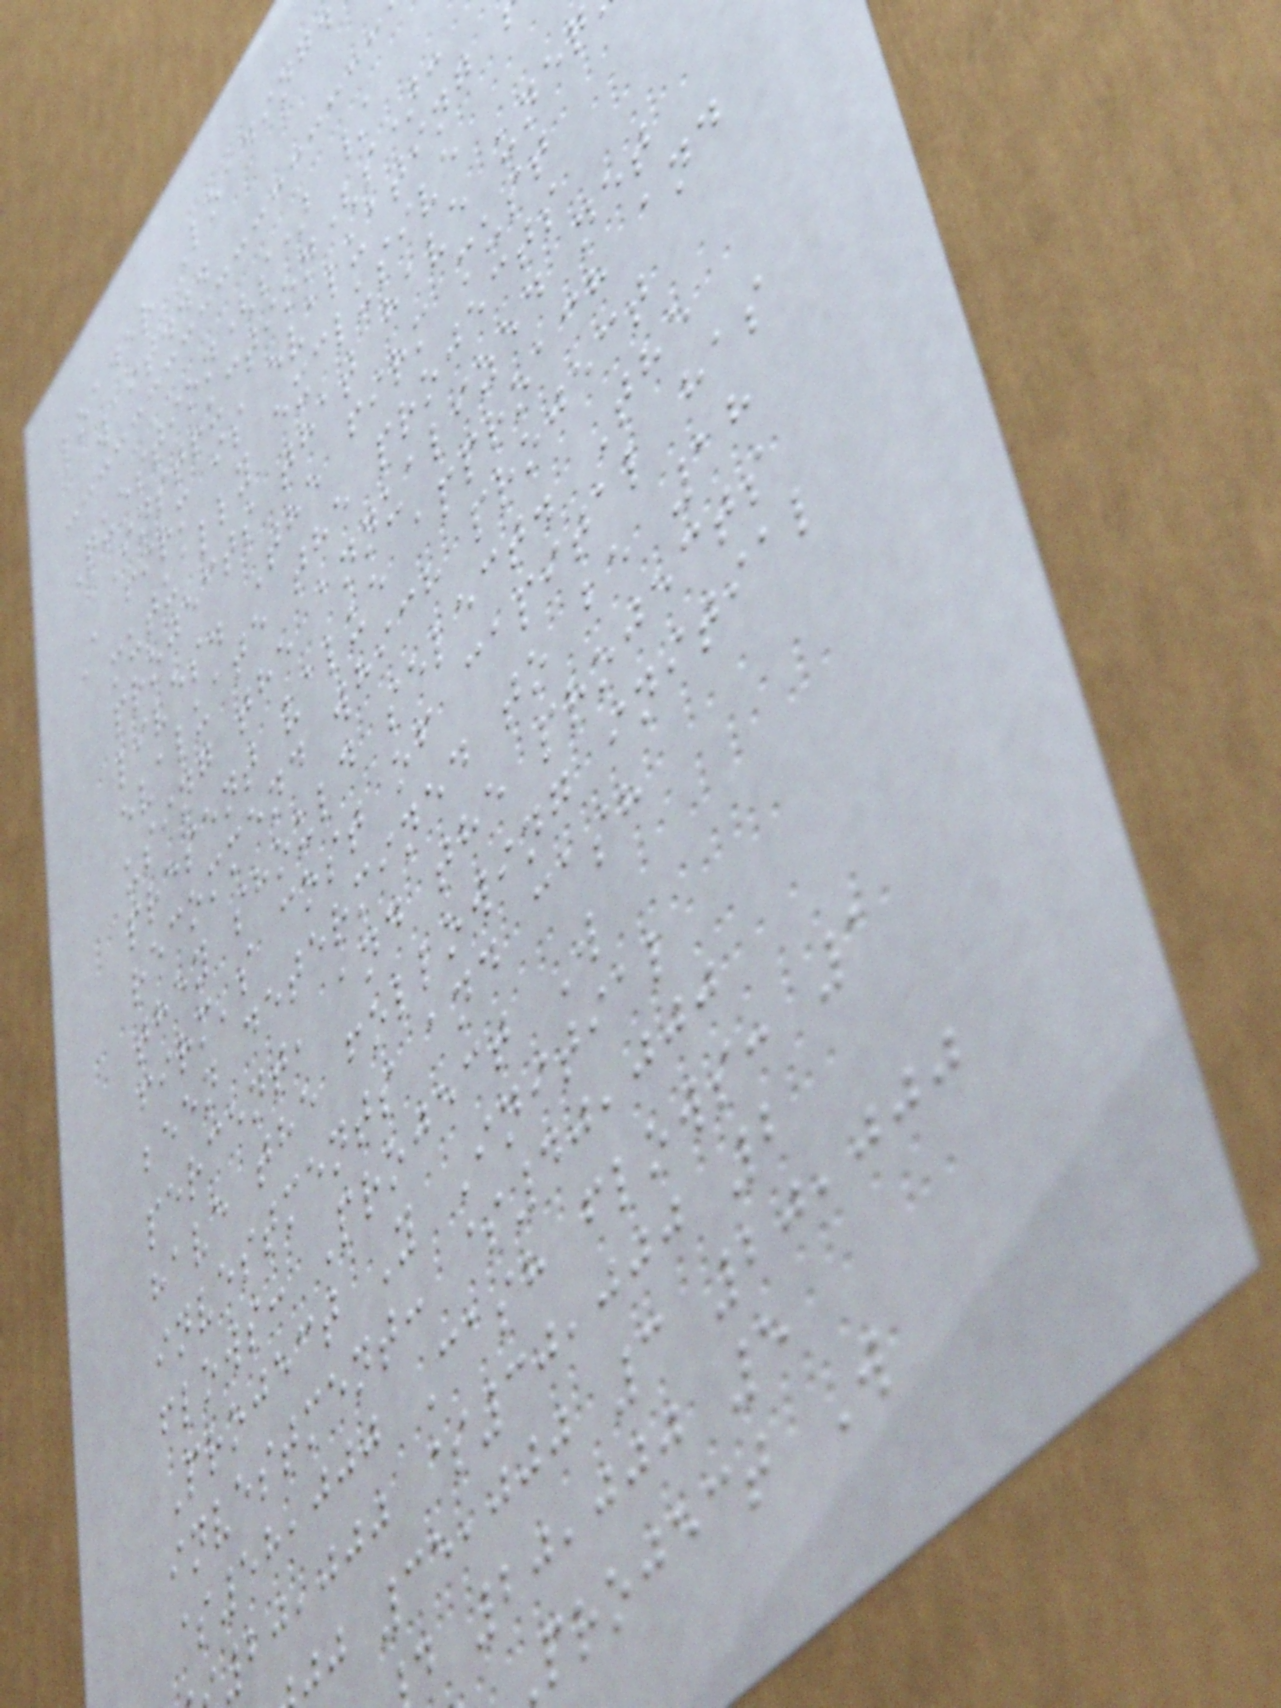loader Loading
wait...
Question(s) /
Instruction(s):
A firm is evaluating
mutually exclusive
projects that have uneq
lives. The firm must
evaluate the projects
using the annualized net
present value approach and
recommend which project
they should select. The
firm's cost of capital has
been determined to be 18
percent, and the projects
have the following initial
investments and cash
flows: Project W
Project Y Initial
investment: $40,000
$58,000 Cash flows: 1
20,000 $30,000 2
j 35,000 3 20,000
d 20,000 5
project W
